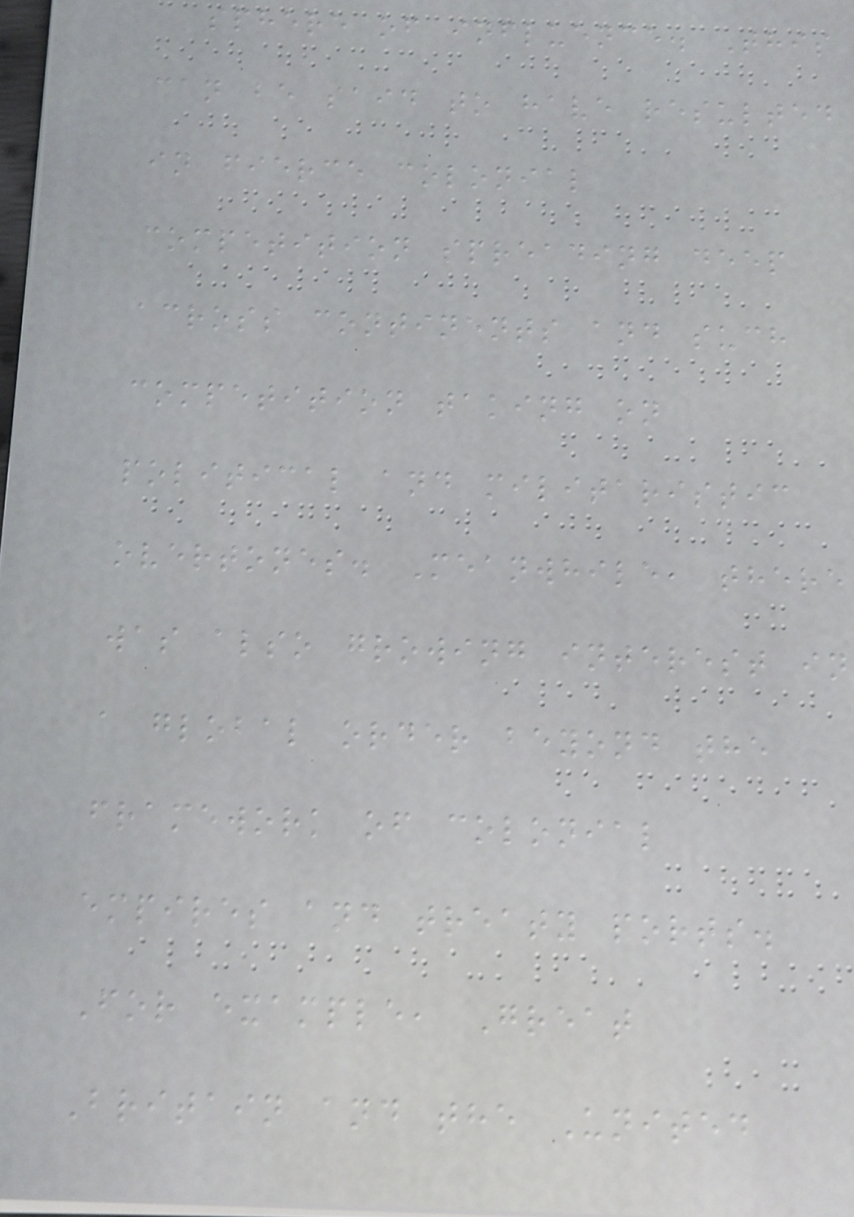sphere of influence. This
can be said to have resulted
in fierce colonial
competition spreading deep
across continents and such
competition taking on
political and militaristic
overtones. Meanwhile, there
was also growing interest in
a global order beyond the
framework of colonial
empires and treaty ports.
For example, Great
Britain and the United
